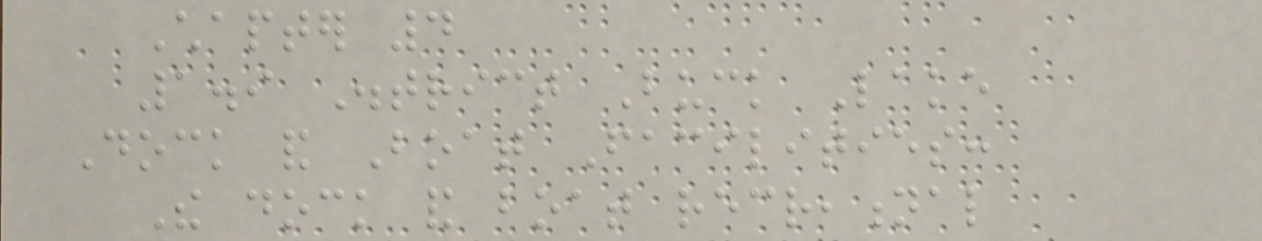Chapter 4
1.9 District Buck Lake
Dock and Boat Facilities:
The dock and boat recreational
